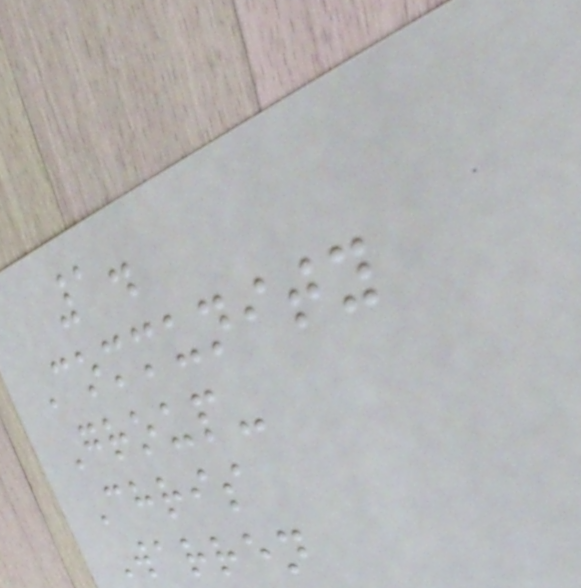1.
Community
Group-
Chris
Warren
